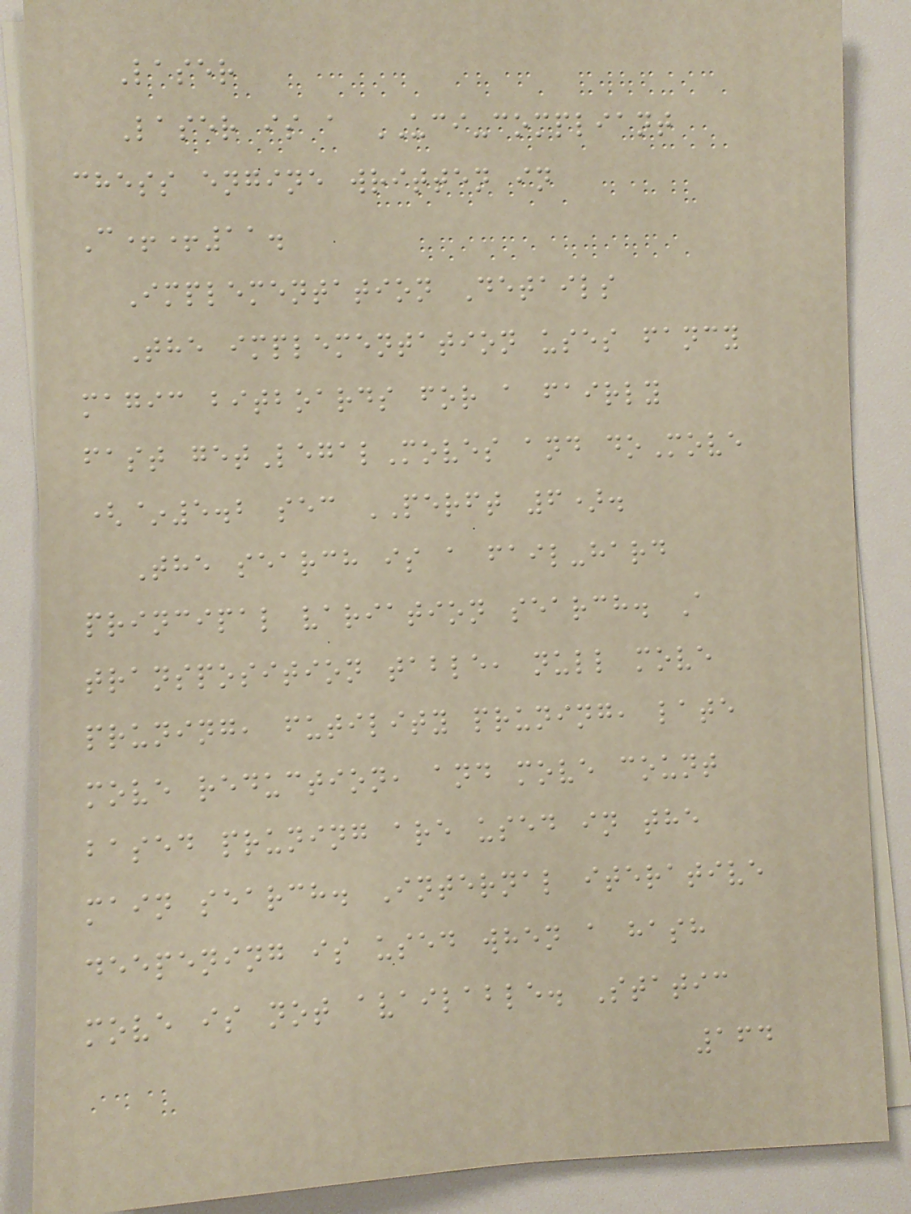Laser
Laser is a UCI-compliant
chess engine written in
C++11.
Implementation Details
The implementation uses fancy
magic bitboards for a fairly
fast getLegalMoves and doMove
(~5.2 sec PERFT 6).
The search is a fail-hard
principal variation search. A
transposition table, null move
pruning, futility pruning, late
move reduction, and move count
based pruning are used in the
main search. Internal iterative
deepening is used when a hash
move is not available. Static
164
